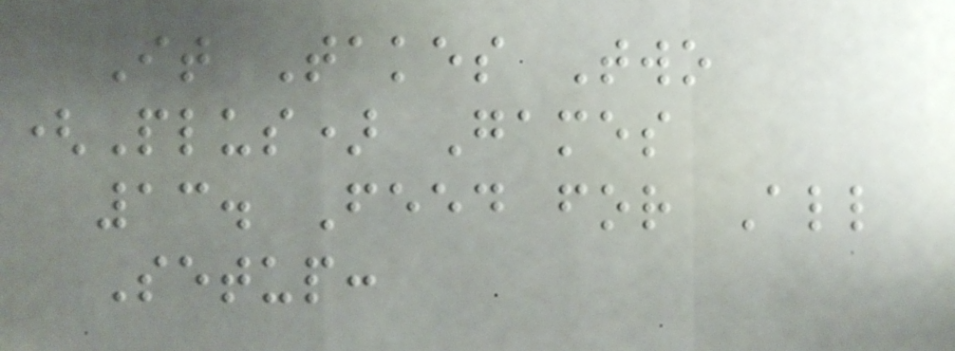It Takes Two
(Plus) Games
13. Feed for All
Setup:
